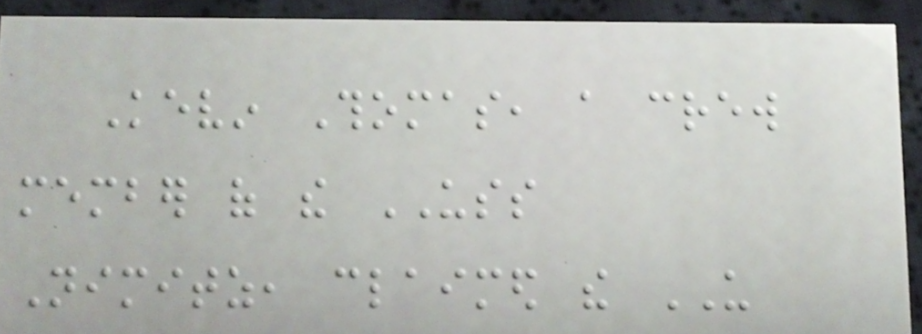Kevin Thomas, a crew
member of the USS
Nimitz, claimed the US
